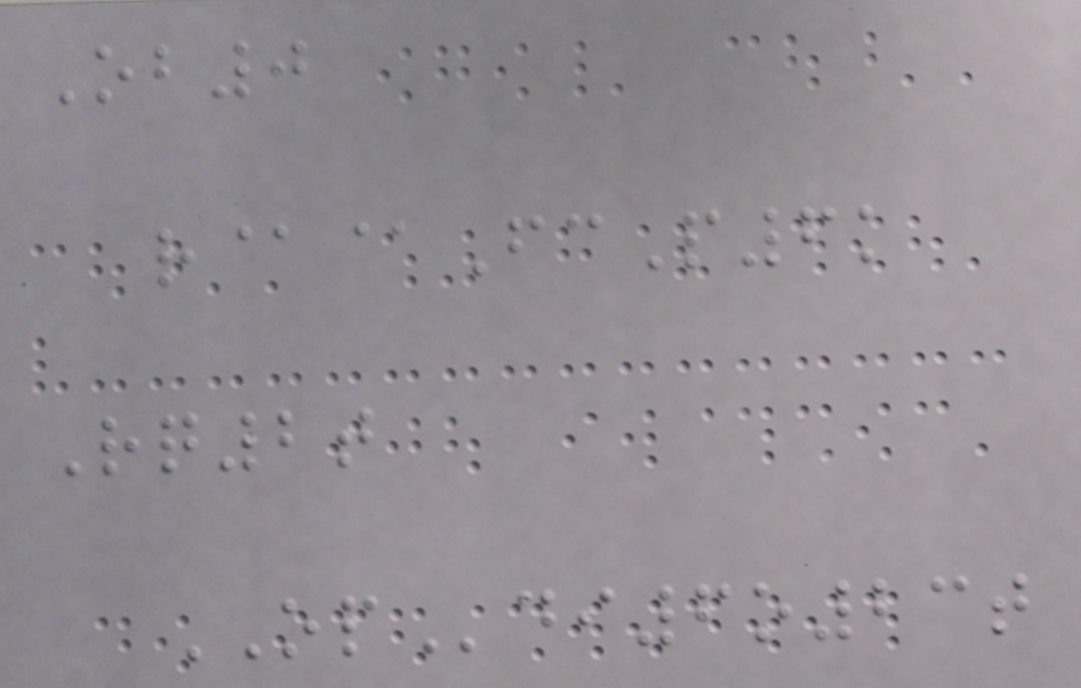Ob0
r@@FcP6k
Rq2t
OPdi6o23t
